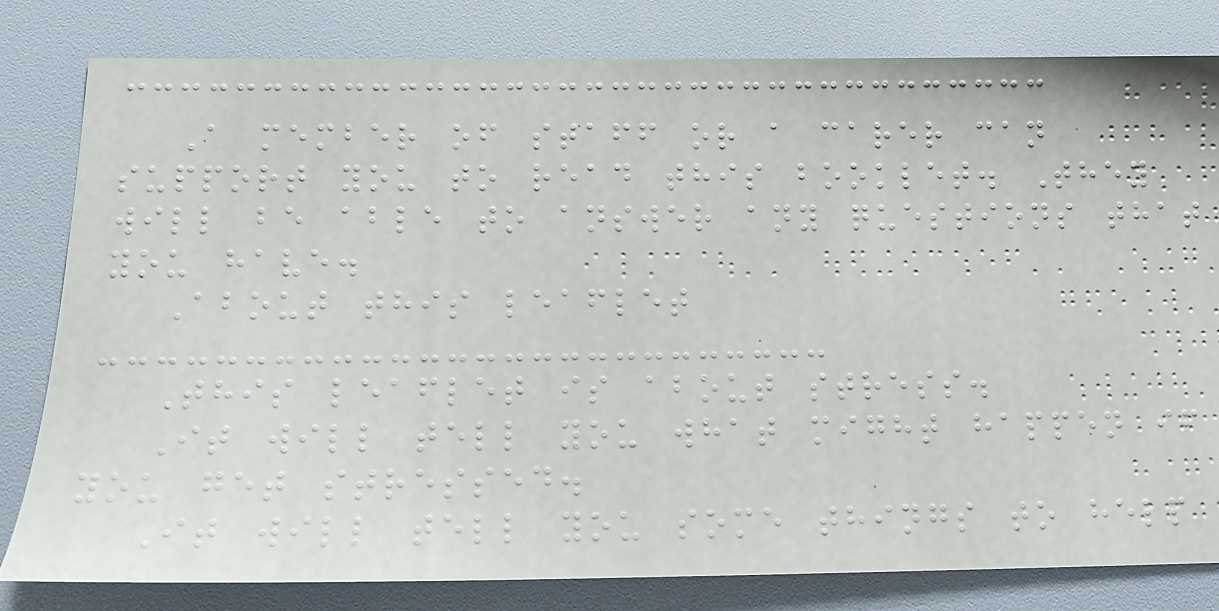A member of staff or a carer can
support you to read this booklet. They
will be able to answer any questions that
you have.
About this leaflet
This leaflet is about stress.
It will tell you what might happen if
you get stressed.
It will tell you some things to help
